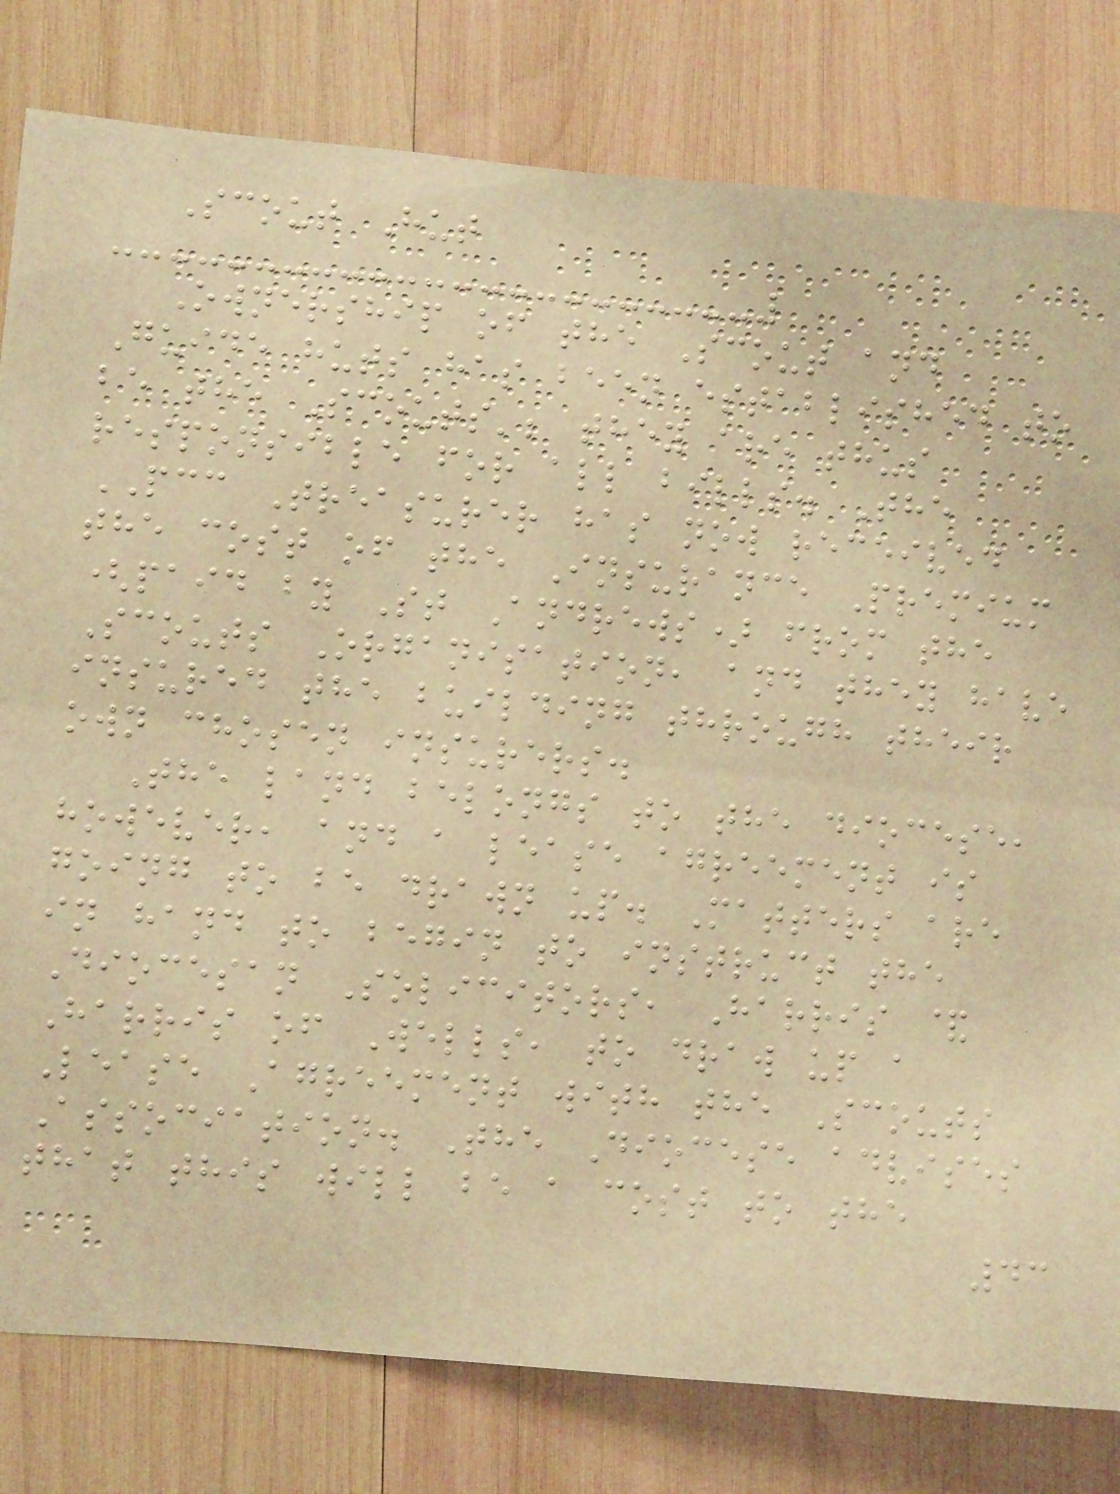Scout Hut
Ownership of the Scout and
Guide huts has been established to
be the Scouts'; they are thus
responsible for all bills. The
PCC Treasurer has now received
the cost of the Insurance Premium
(paid by St Andrews) from the
Scouts Organisation, and they have
insured the building through their
own chosen insurers.
The land belongs to the diocese,
however, and a lease agreement is
going to be drawn up. Matters are
in hand to begin to instruct the
Diocesan Solicitors, Harris &
Harris of Wells, to draw up a
Lease Agreement with the Scouts
Association. The Diocese advises
that this will be a cost to the
43
